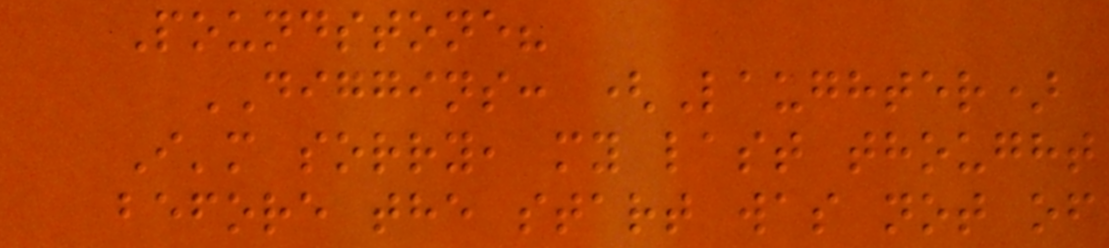Poundstone?
DIGGINS: (Laughter)
I'm sorry, my last thought
before the start was not of
